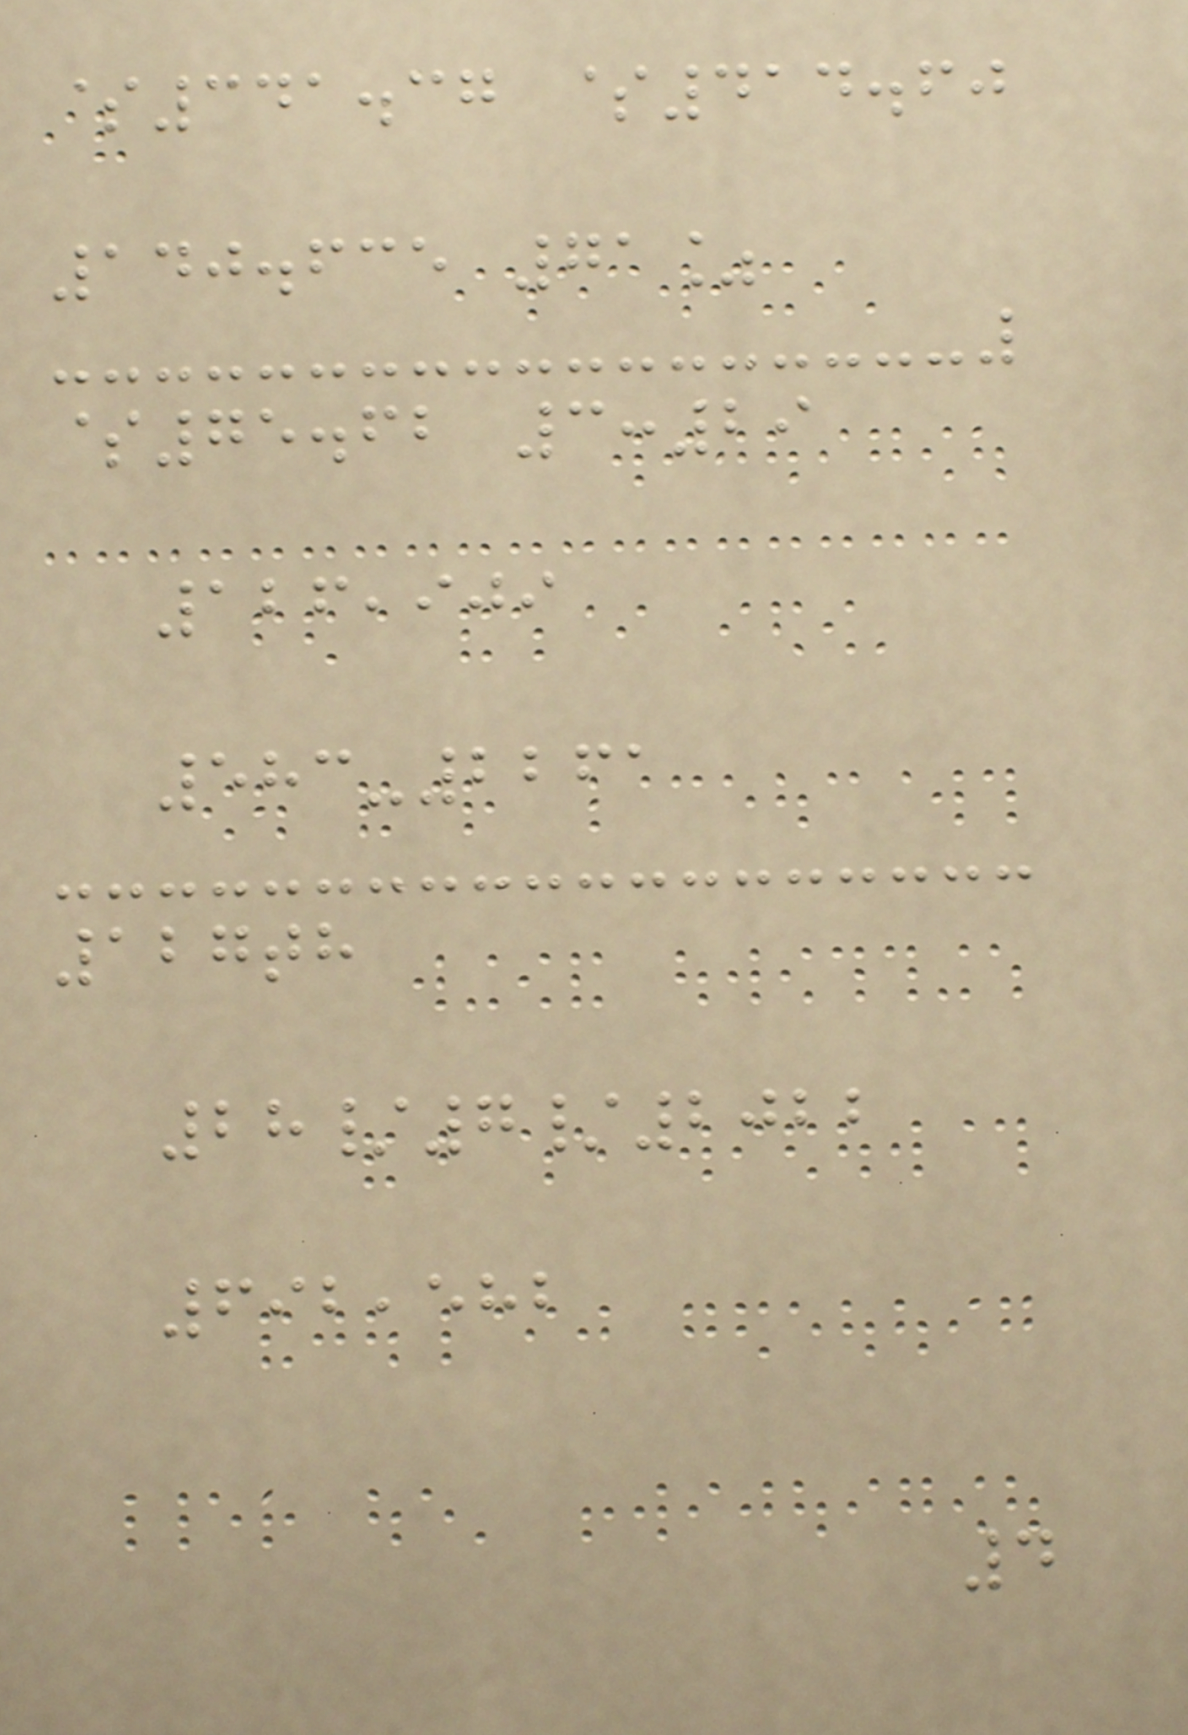$341.37 $414.60
140.635 71%
$75.62 3:29
126,909
583-2261
127th
28/7/2022
692,582
4
